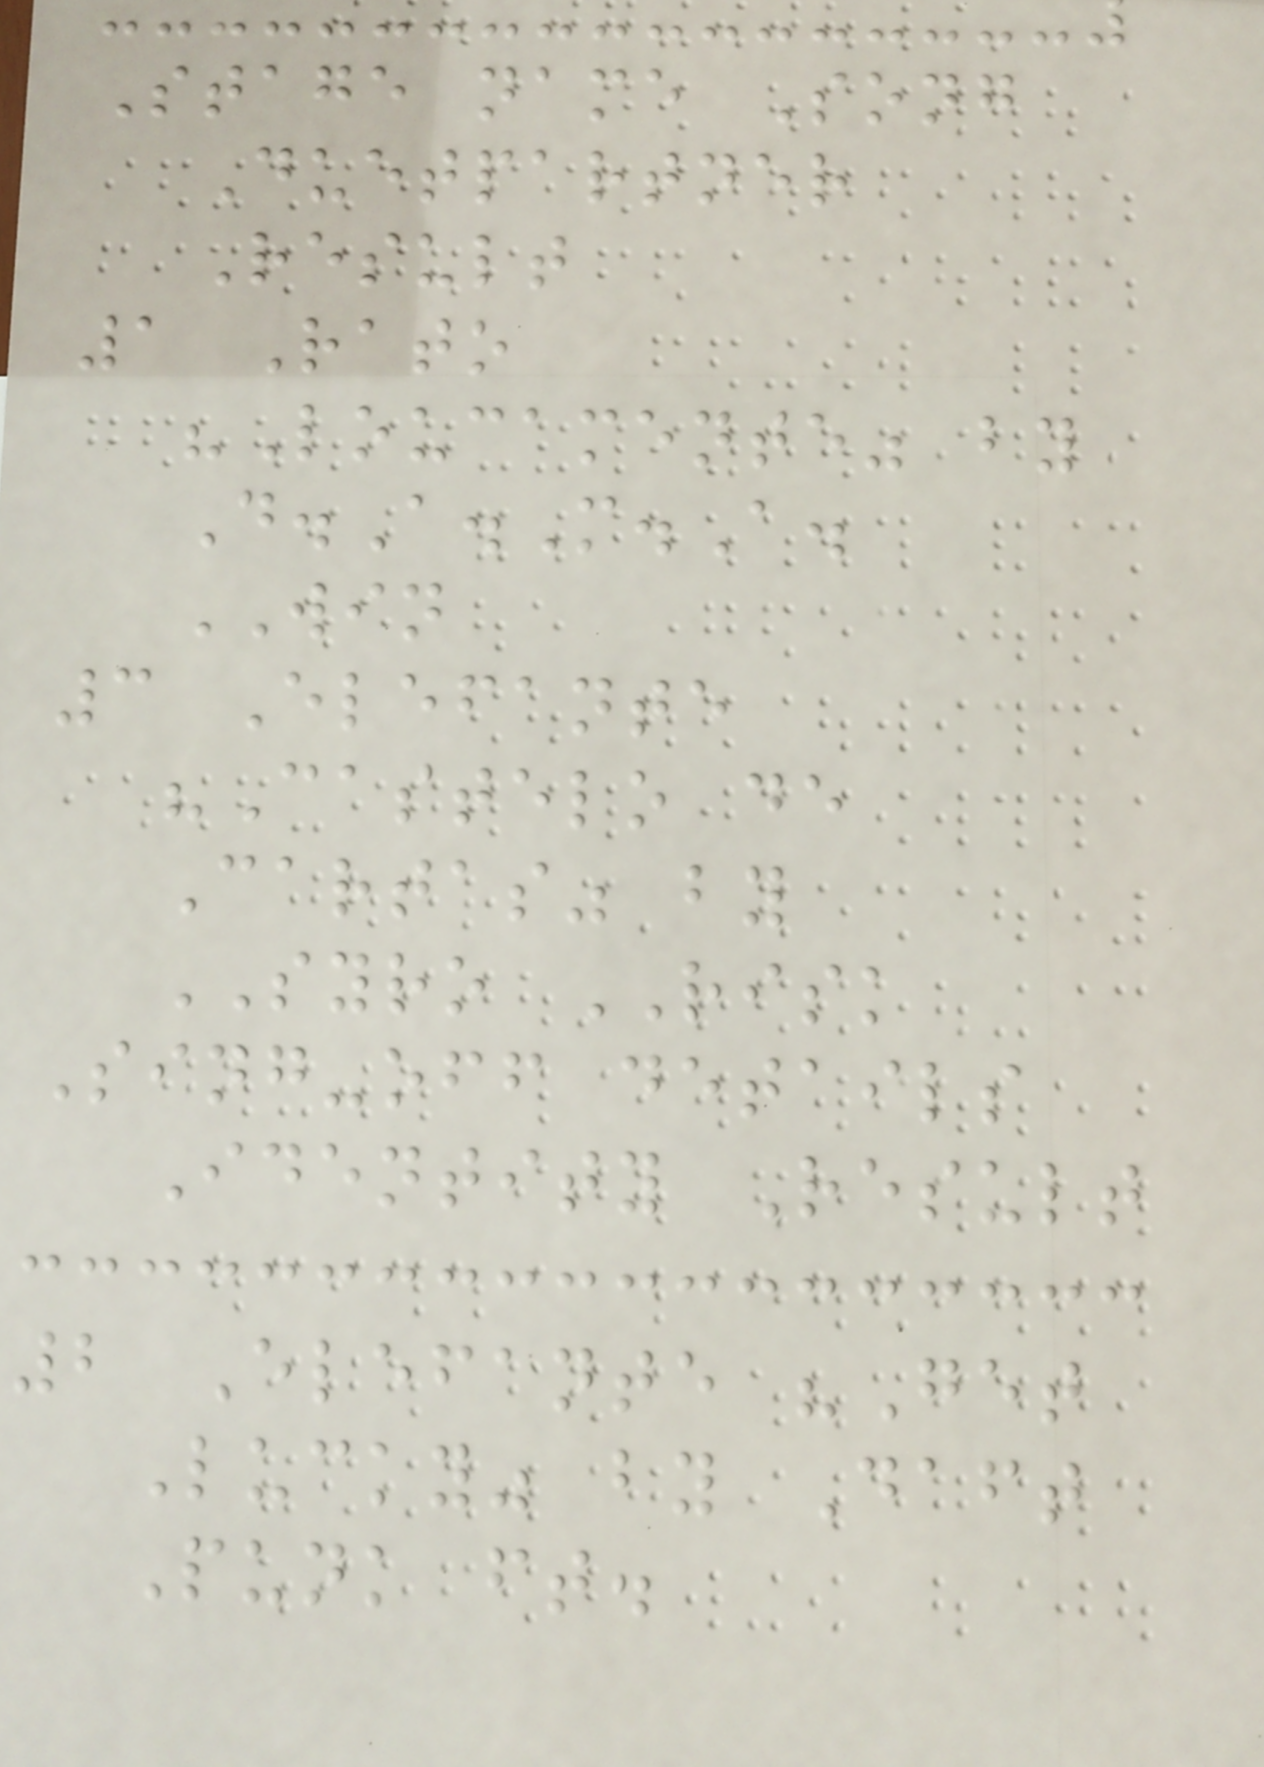Stage name Song
Duetpartner
Result
1 Rato
"Loucamente" by
D.A.M.A.
WIN
3 Elefante
"Castelo de
Cartas" by
SYRO RISK
Sing-off details
Identity Result
2 Elefante "Get
Lucky" by Daft
Punk ft.
